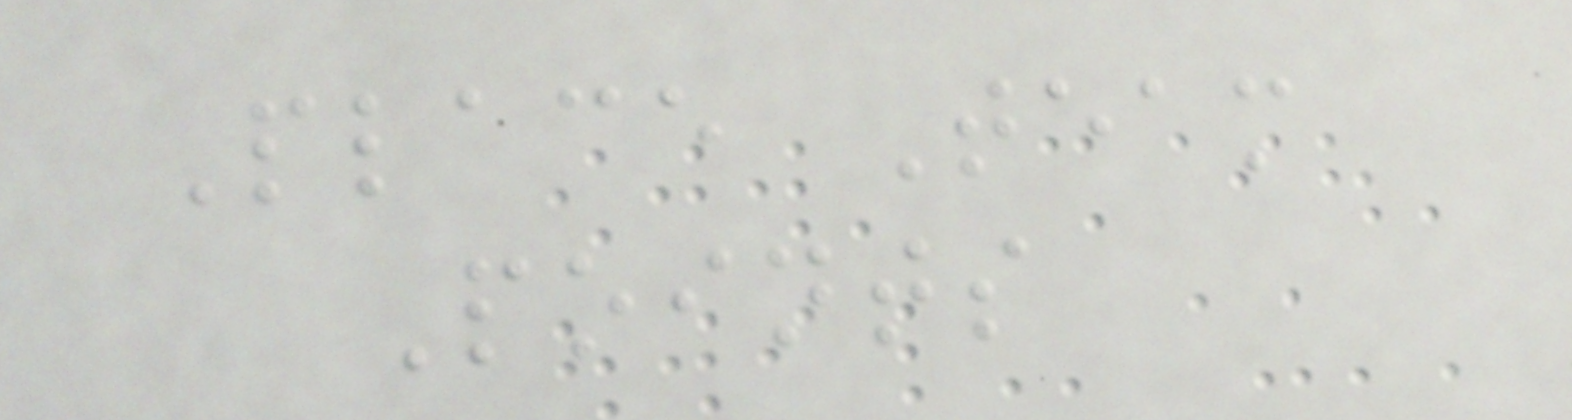Place Team
Points
